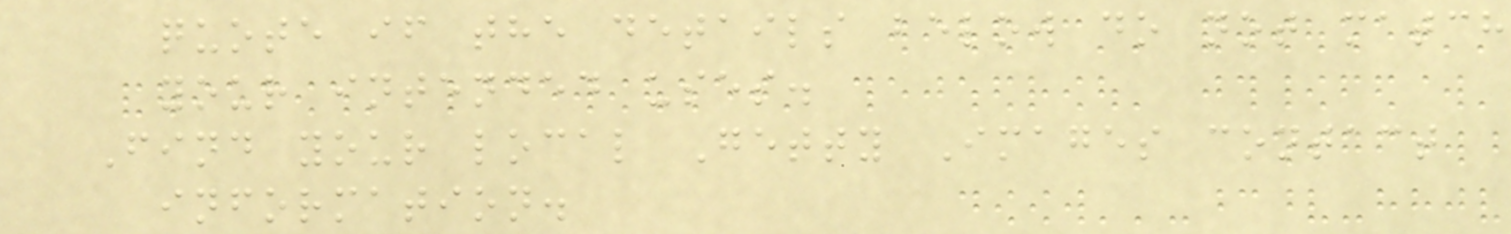quote if the details below do not match
your intended uses.
Find your local Getty Images contact
information.
